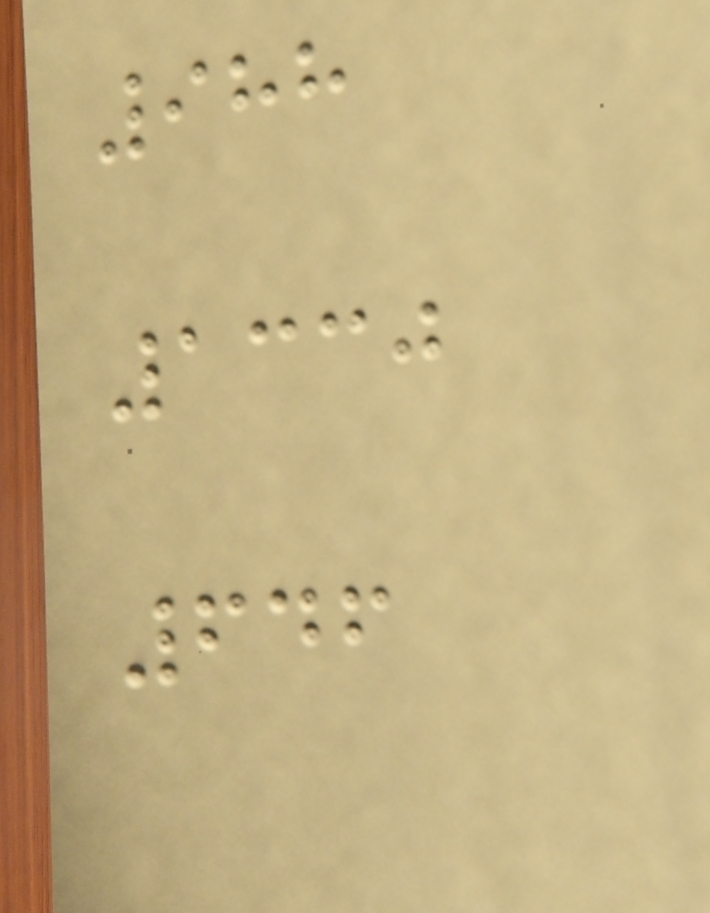988
1330
646
